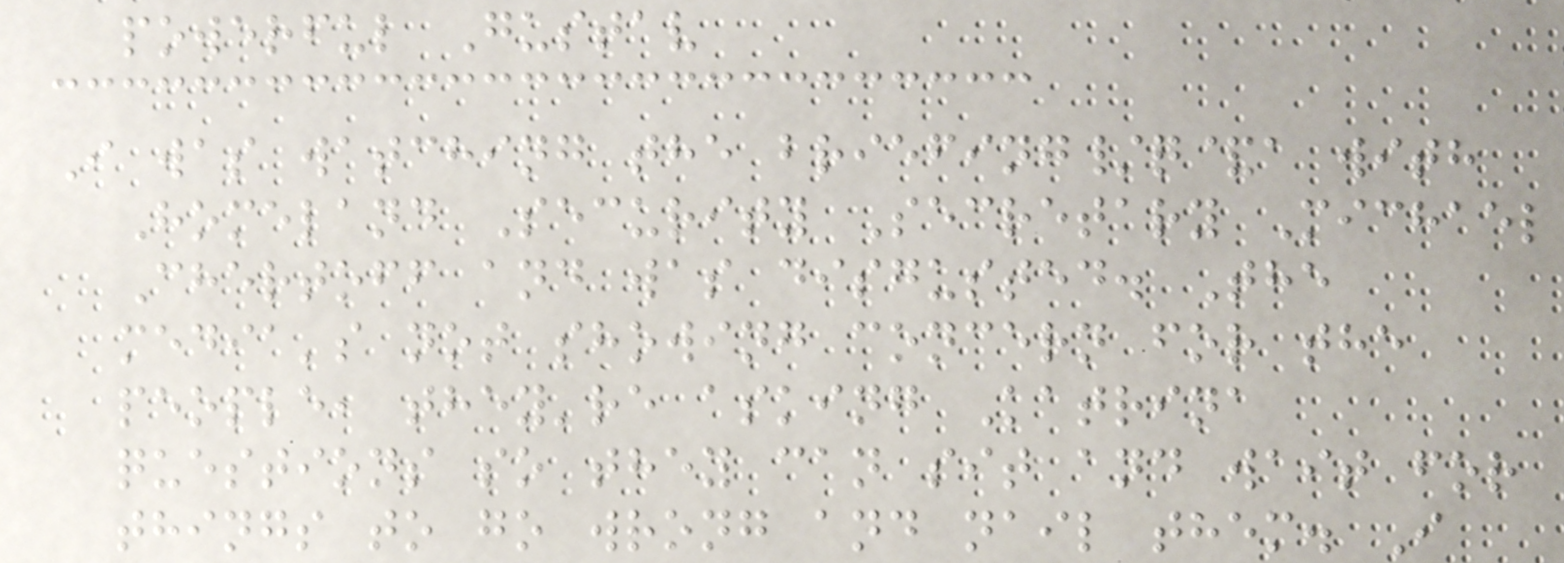powerful Gustav
I was watching the briefing/q&a with
Homeland Security Secretary Michael
Chertoff and was disgusted. The
media's not showing concern for the
people, they're asking Katrina
questions so they can sit and wait for
things to go wrong and nail them. I
